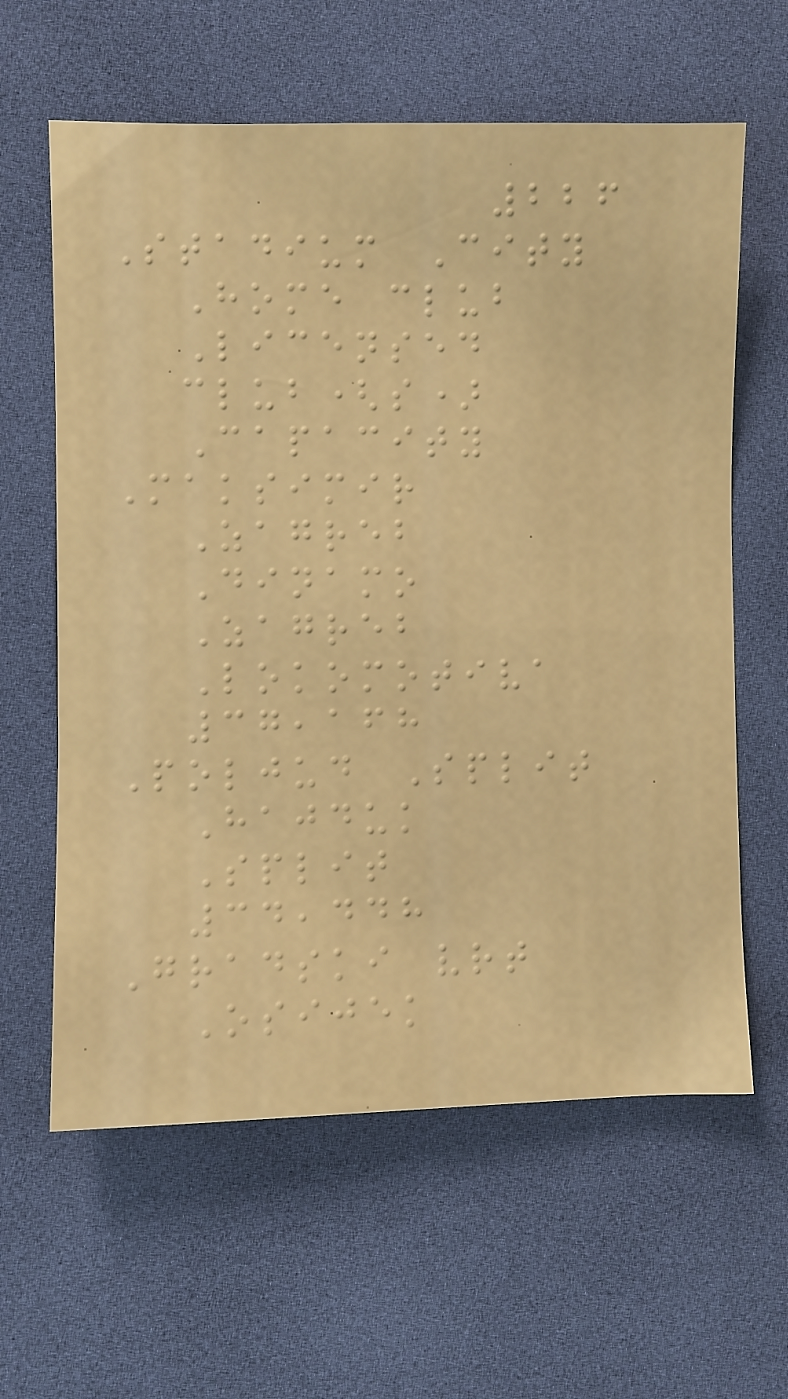226
Stadium City
Home club
Licensed
club(s)
Capacity
Maksimir
Zagreb
Dinamo
Zagreb
Lokomotiva
37,168
Poljud Split
Hajduk
Split
34,448
Gradski vrt
Osijek
